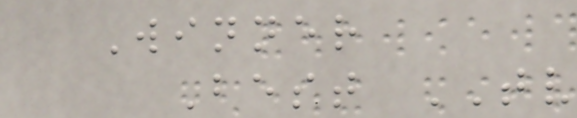Winner
Best TV
